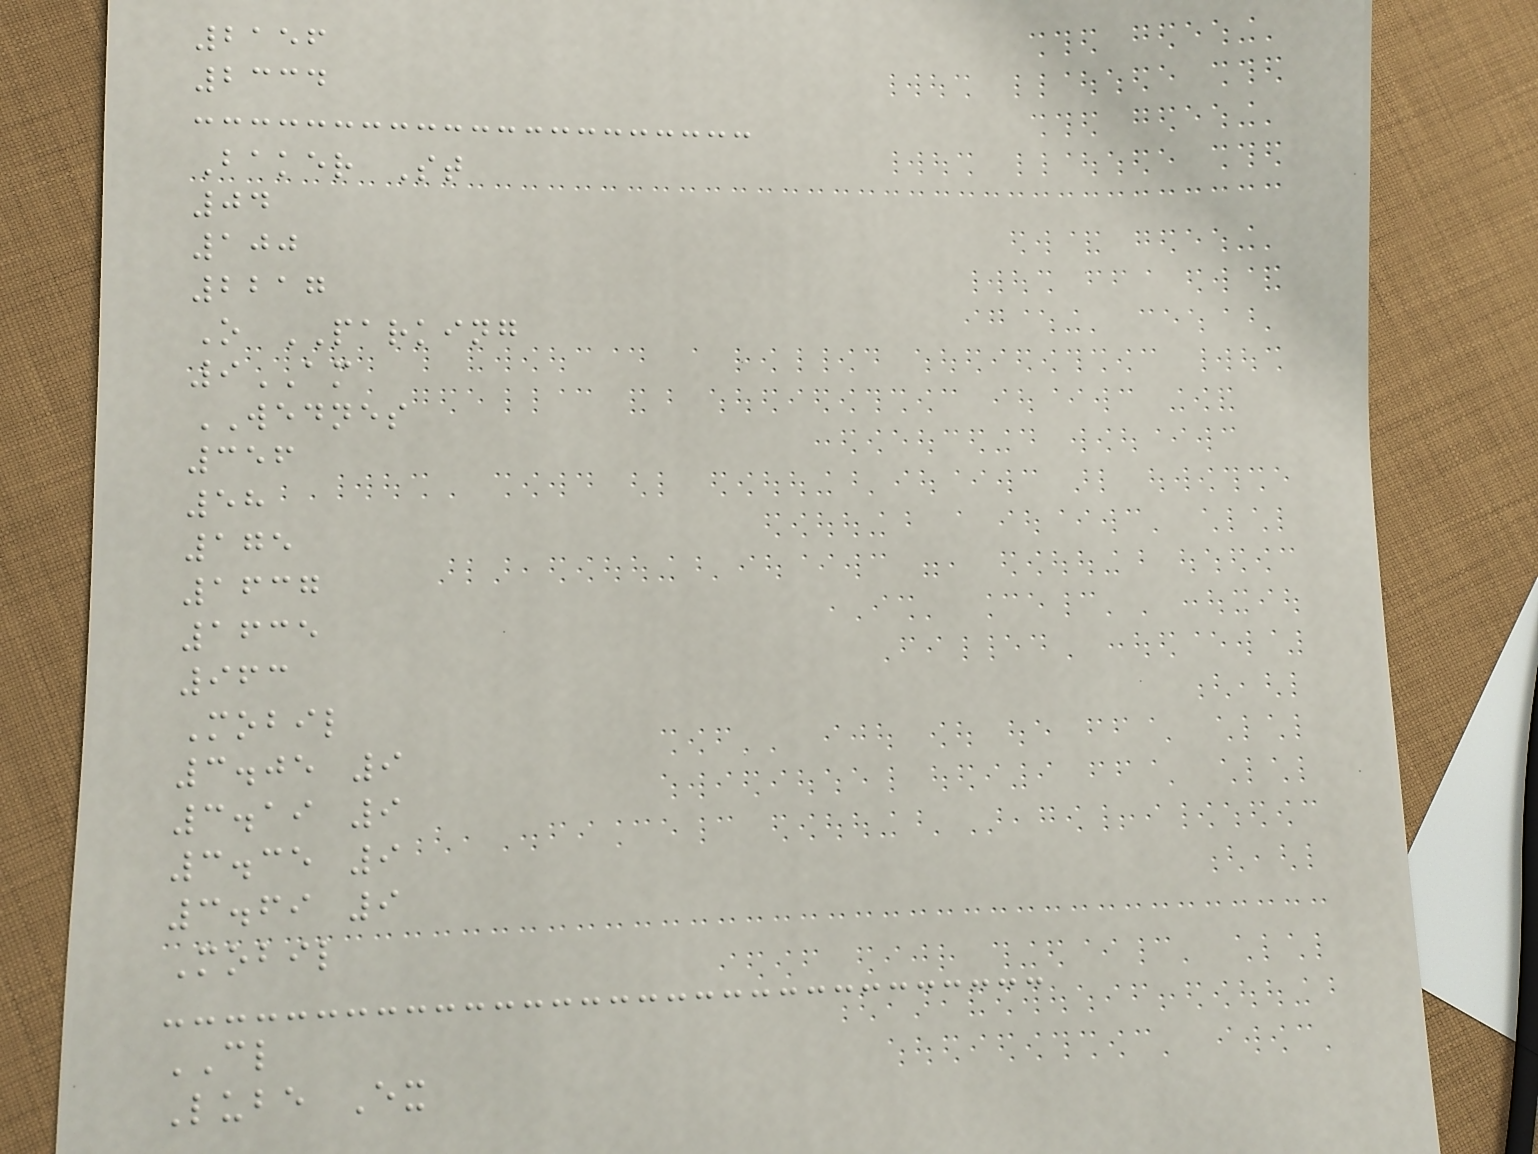2156
2334
Baker St
04
100
2217
O PARKING
9AM
WEDNES
356
58
175
1637
1635
963
Mobil
3.05 9
3.19 9
3.35 9
3.69 9
Mobil
CL
Lube Ex
